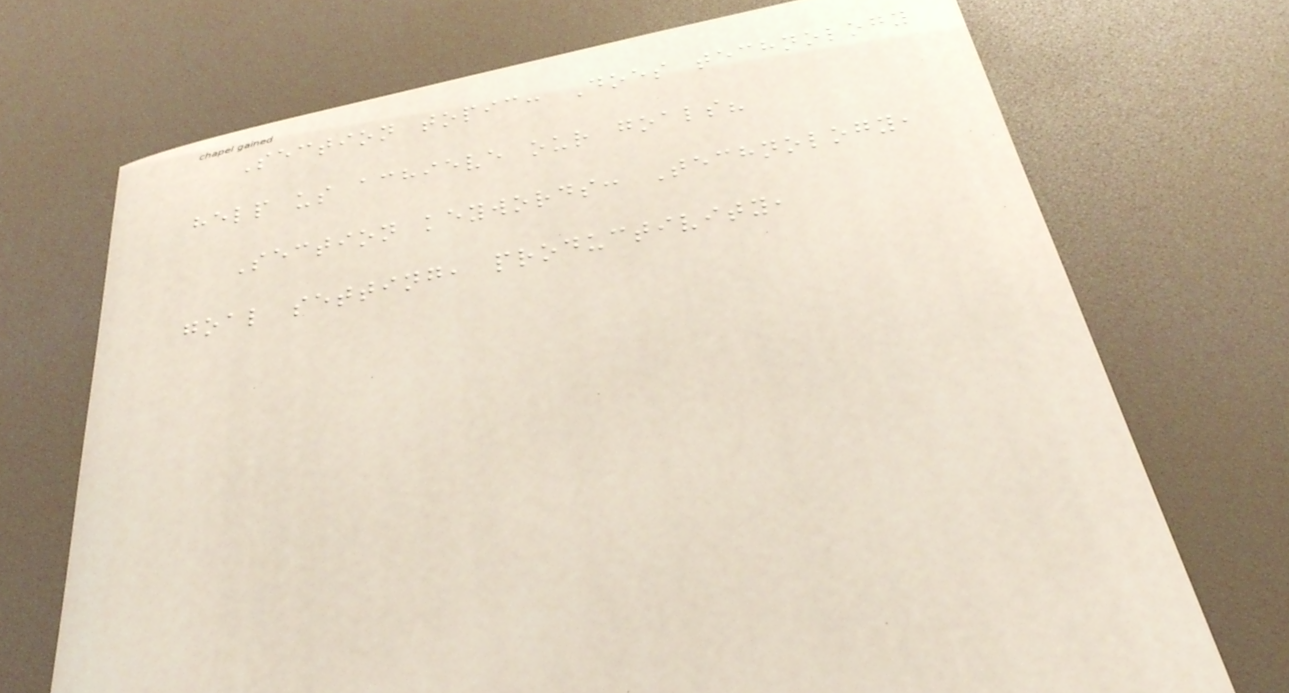Section topic: Does technology
help us achieve our goals?
Section keywords: Technology,
goal setting, productivity,
